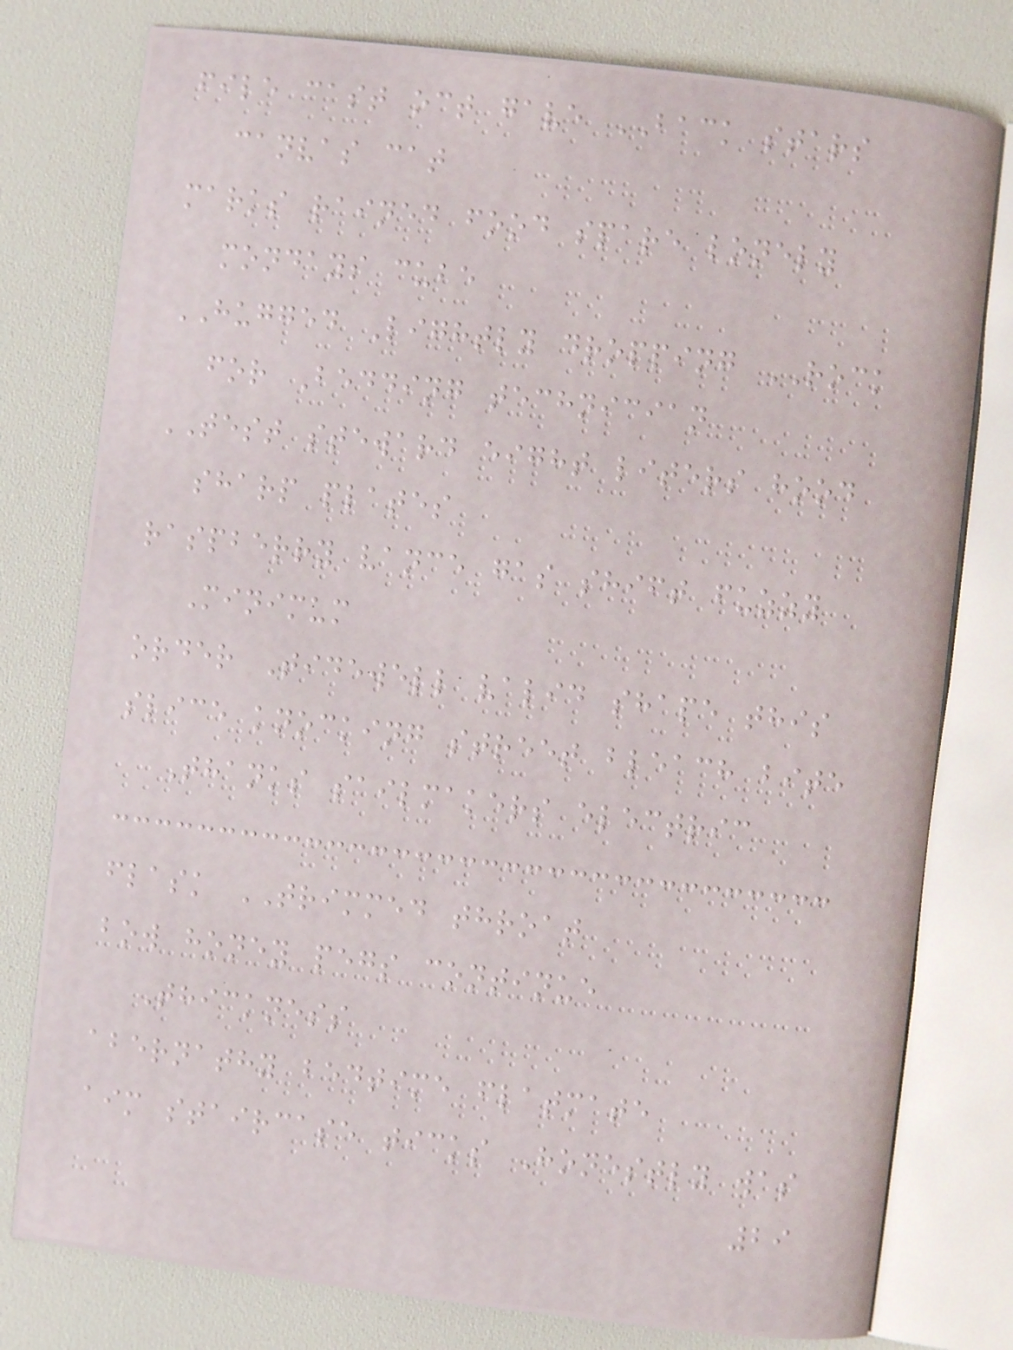file cast oct gave BACK stars
canvas cat
marks rained food spare lonely
mondays cube
HUGGED Lightly dropping ROCK
for Bedding technician
TEST steward eight liters hood
sharp plates
raspberry vance gas shift fuzzy
Minimum
order Tidewell valid shape this
slice knocking street bleach bite
Thanks sailmakers electric
flask TRIMMED throat
bow honey pegs continue
Thickness
abernathy bedtime flatmate
aim staircase ticks Honestly was
29
